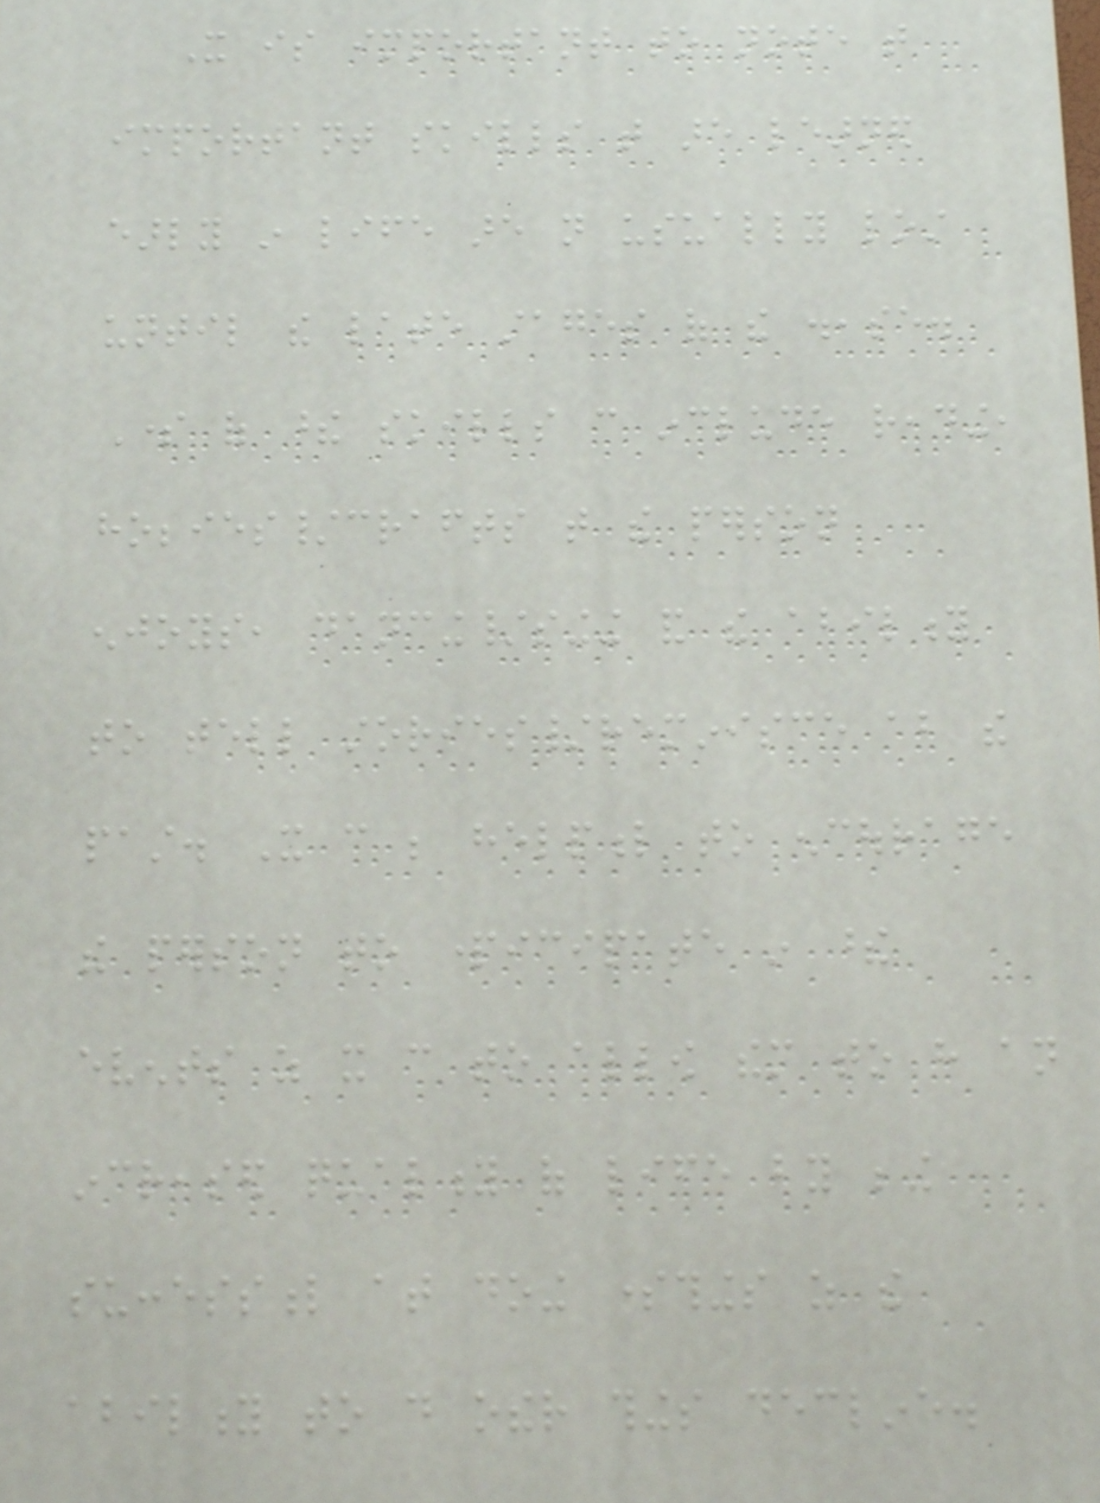It is important to note that
important skills that are learned
early in life are not usually lost
until the late stages of the disease.
Some of these skills can include reading,
hobbies/crafts that the person
enjoys, dancing/singing and the ability
to tell stories/reminisce about the
past. It can be helpful to encourage
the person to participate in these
events as it can to allow them to have an
increased quality of life by being
successful at doing somethings as the
ability to do other things decline.
